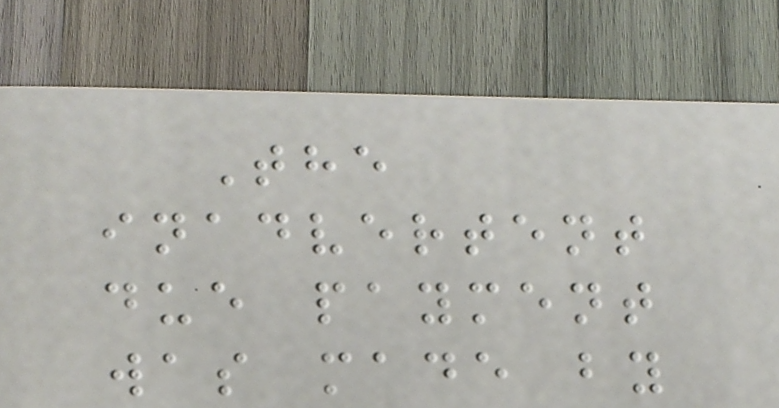The
inadvertent
due payment
was made by
